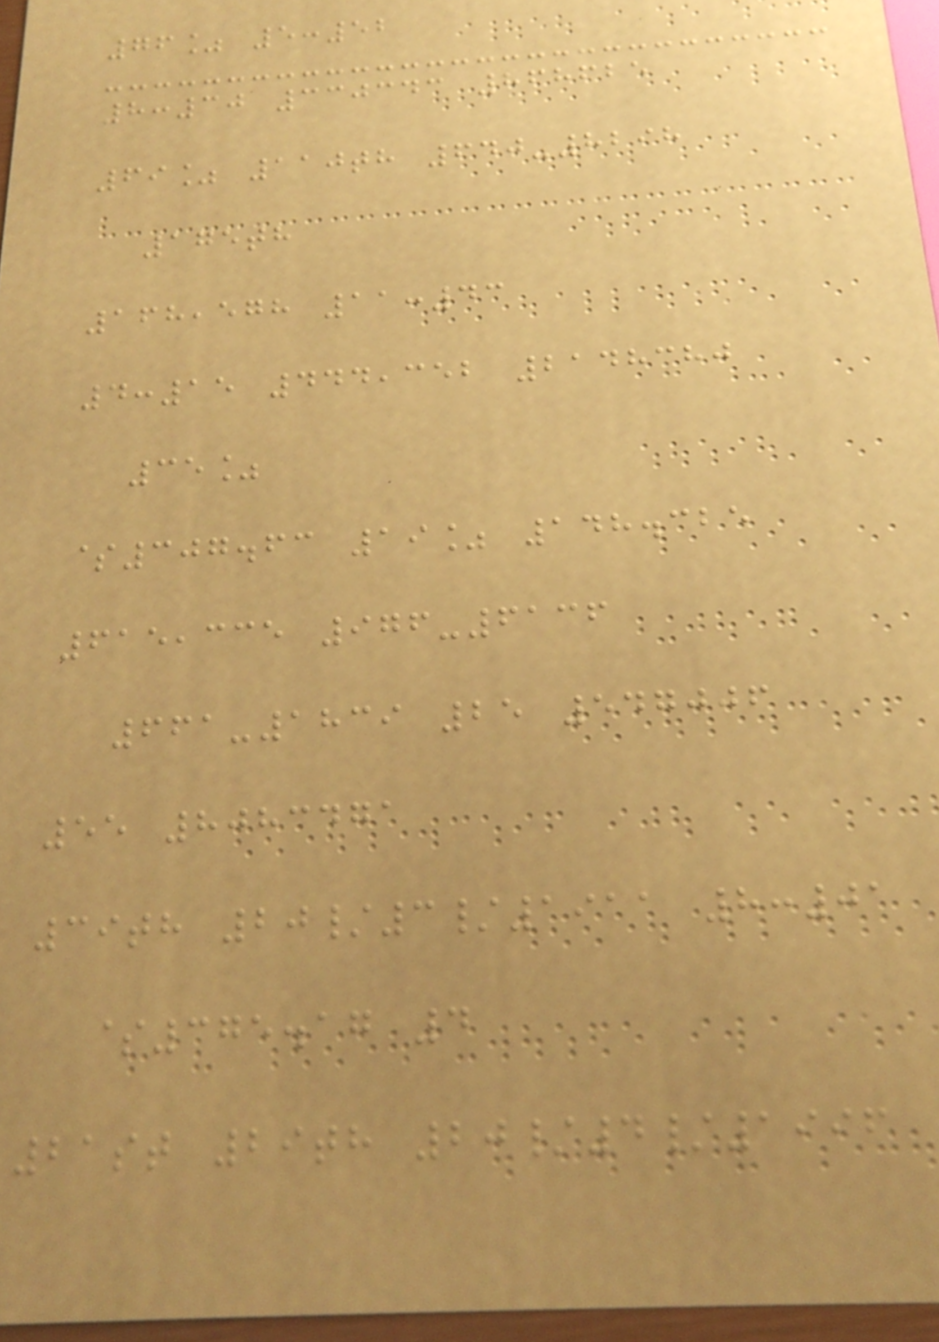76% 5:52
8:30 330343 868625
69% 110th 640-8298
175th
168,578 11:43
4:15 444,352 2148380
35%
$307.63 19% 148.325
615,335 976-6136
661-1839 25 547006
55 8083471
39th 20/3/1911 8:01
$375.17 4
21st 29th 20/4/1996
